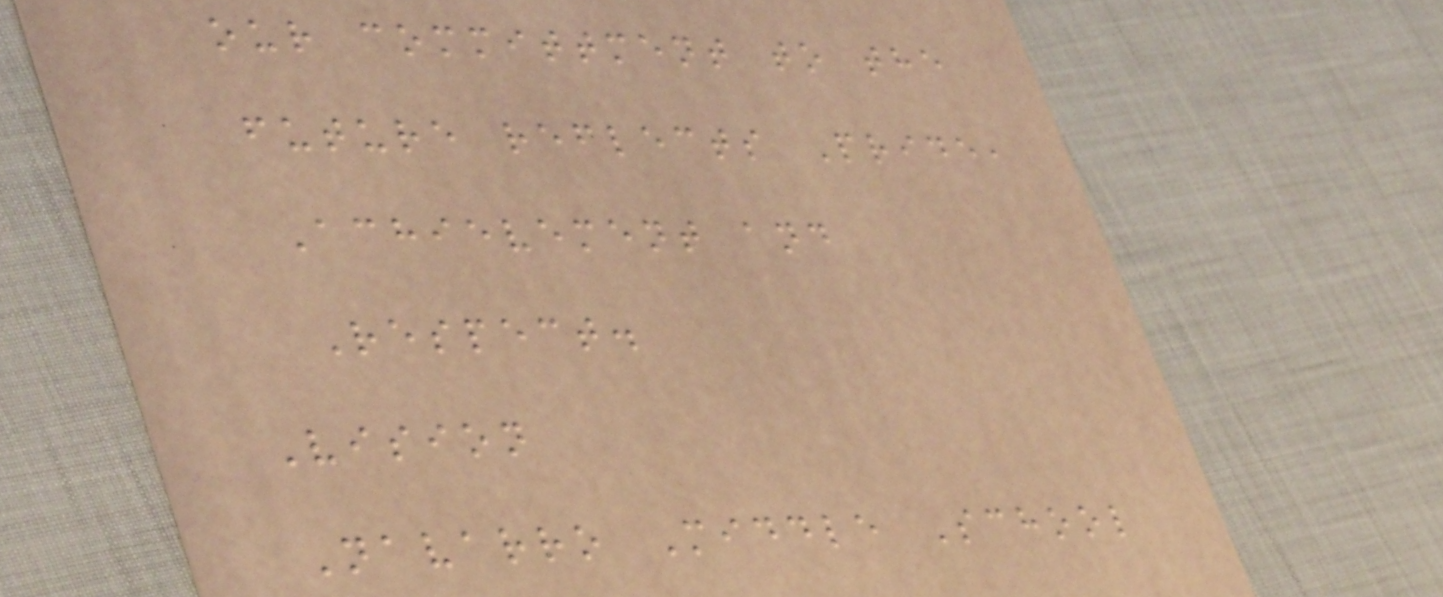our committment to the
future reflects Pride,
Achievement and
Respect.
Vision
Navarro Middle School
